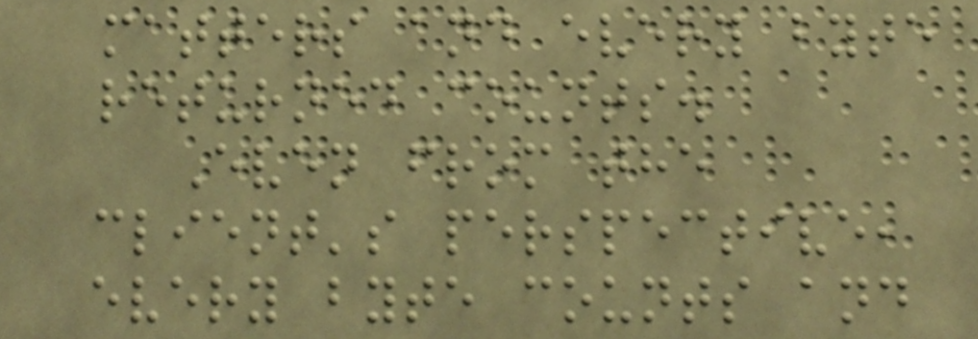matters and every byte
returned counts.
Even from the
client's perspective,
every byte counts and
